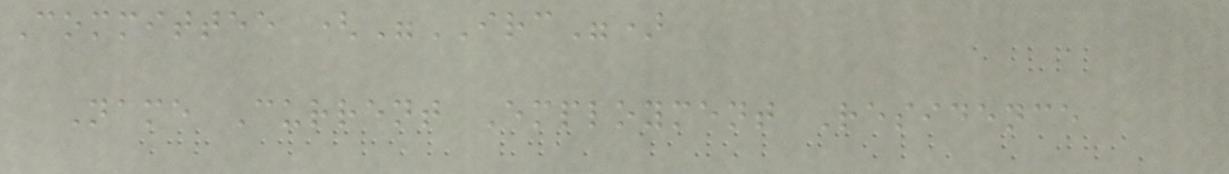Committee ("IRC")
Name Current Employment Residence
